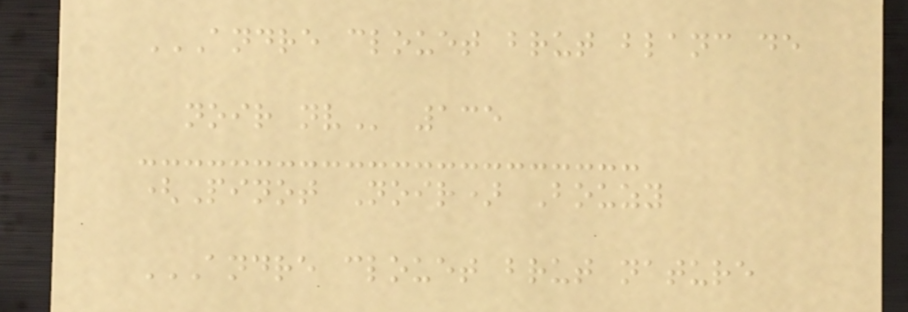ANDRE CLOUET BRUT BLANC DE
NOIR NV 135
(Pinot Noir) Bouzy
ANDRE CLOUET BRUT NATURE
